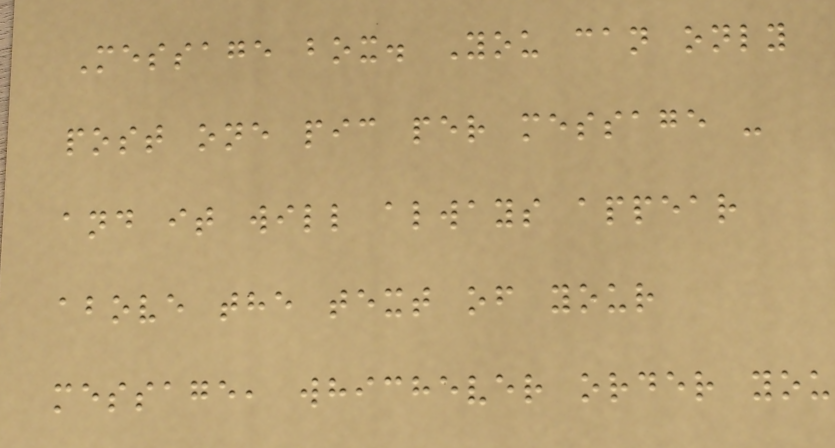Message box. You can only
post one pic per message -
and it will always appear
above the text of your
message, whichever order you
